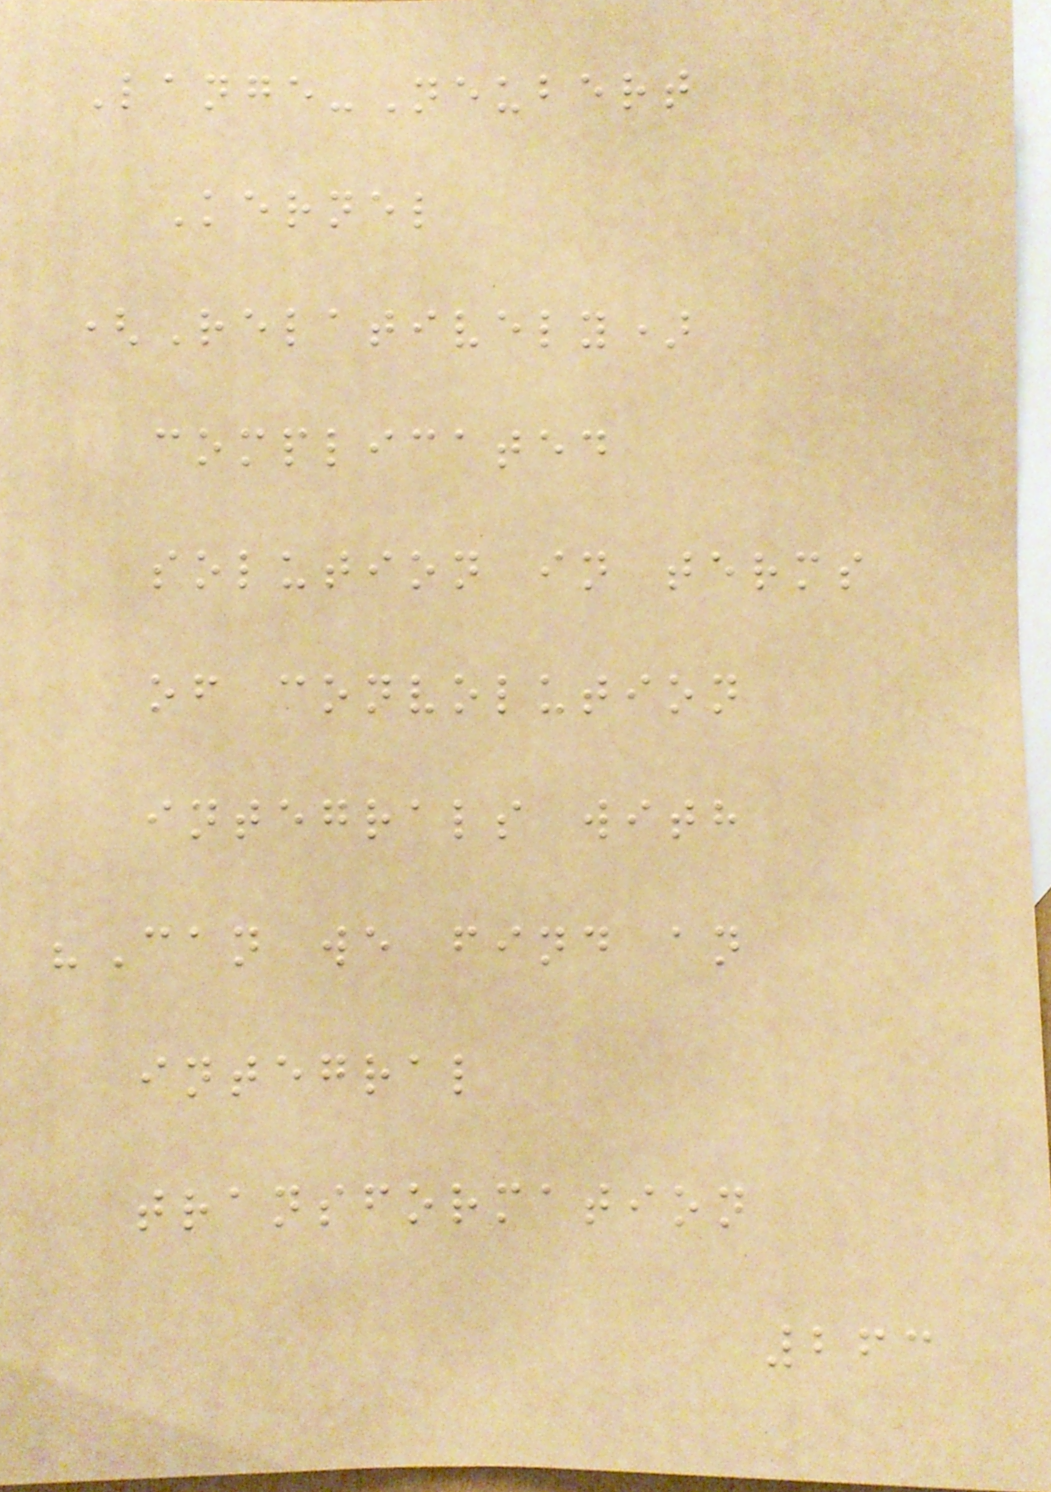Lange-Neubert
Kernel
(Relatively)
complicated
solution in terms
of convolution
integrals with
"Can we find an
integral
transformation
263
